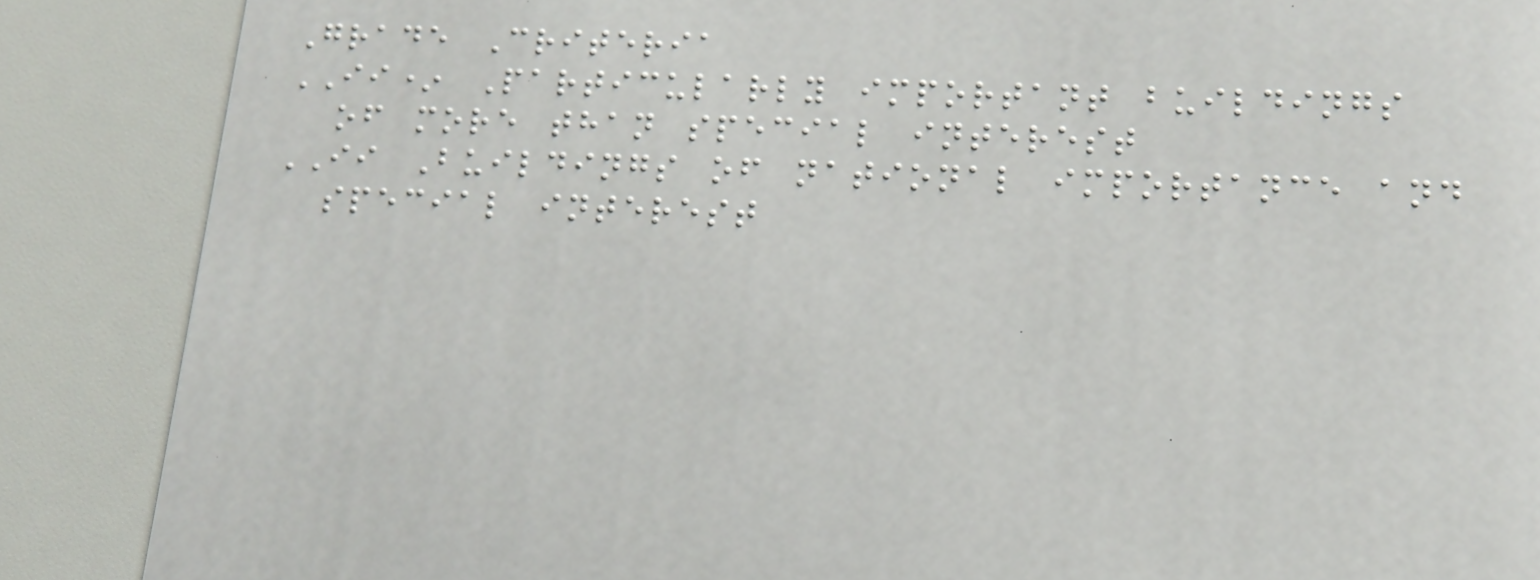Grade Criteria
II* Particularly important buildings
of more than special interest
II Buildings of national importance and
special interest
